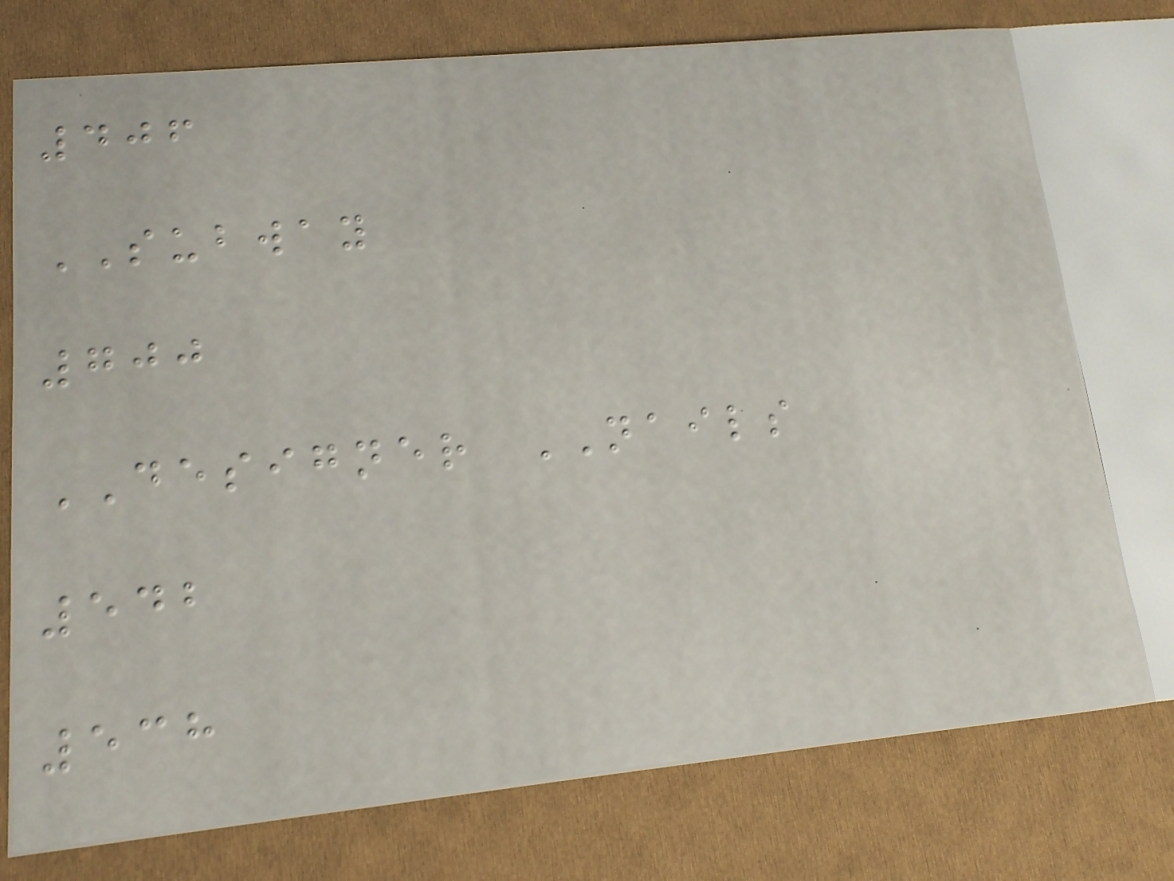406
SUBWAY
700
DESIGNER NAILS
542
538
